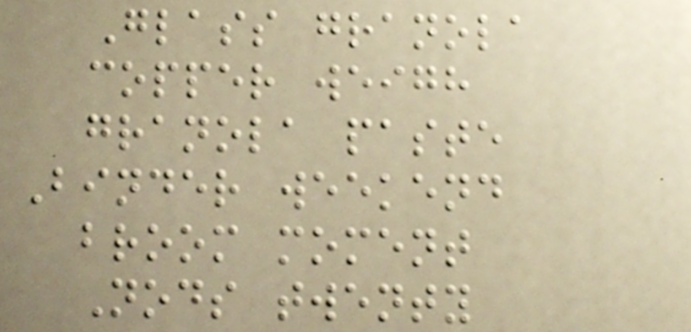Glass granola
copper weigh
granola paste
Binder weekend
broom moment
Nods twenty
